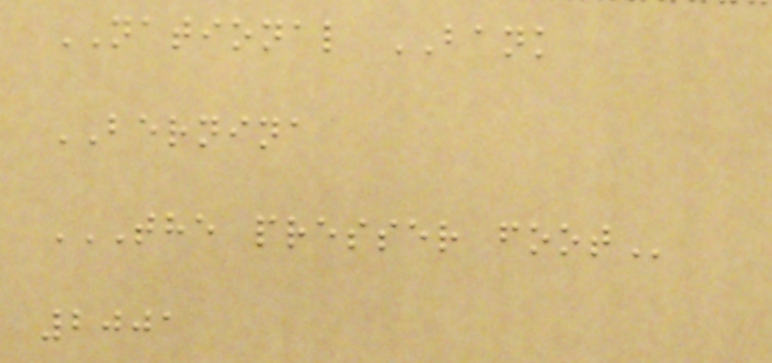NATIONAL BANK
BERNINA
THE PRESSER FOOT
2001
